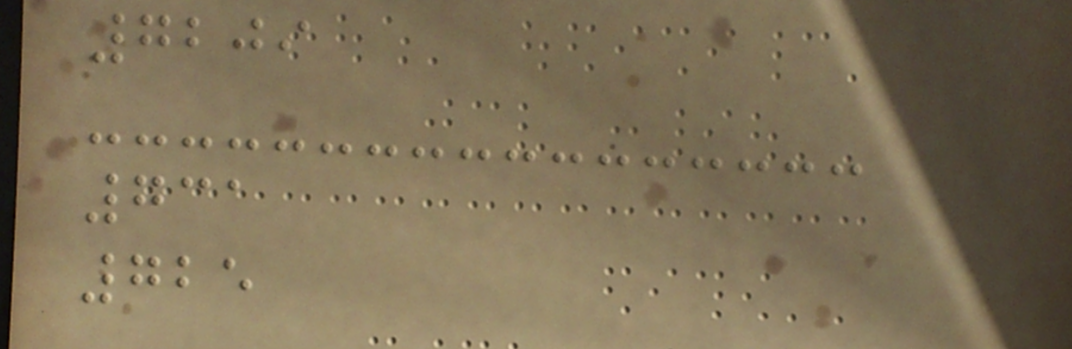7209
731
725
